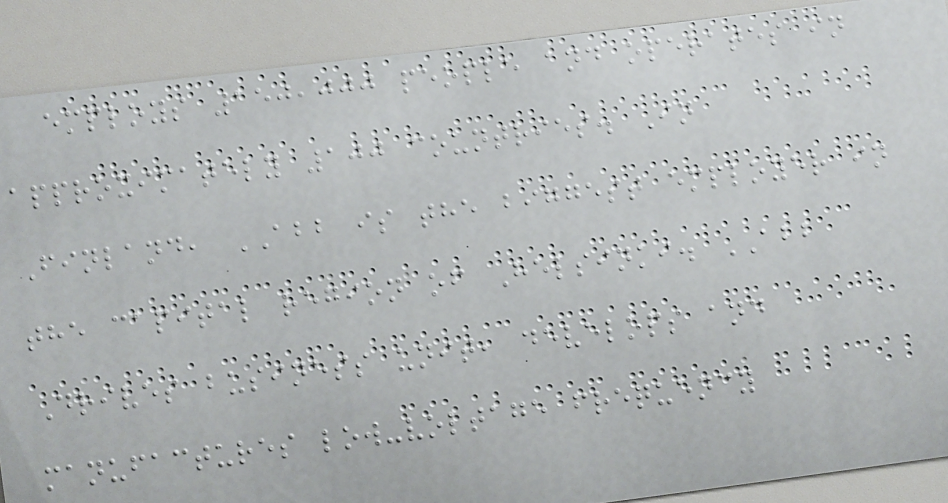employs 150,000 people and operates in
approximately 100 countries. In
Finland, ABB is the biggest employer in
the capital region of Helsinki. ABB
Drives business unit, develops and
manufactures low-voltage frequency
